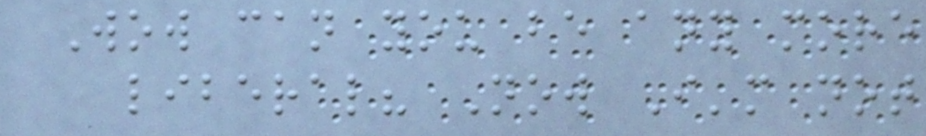Wow can you be any more
liberal? Now I'm not
